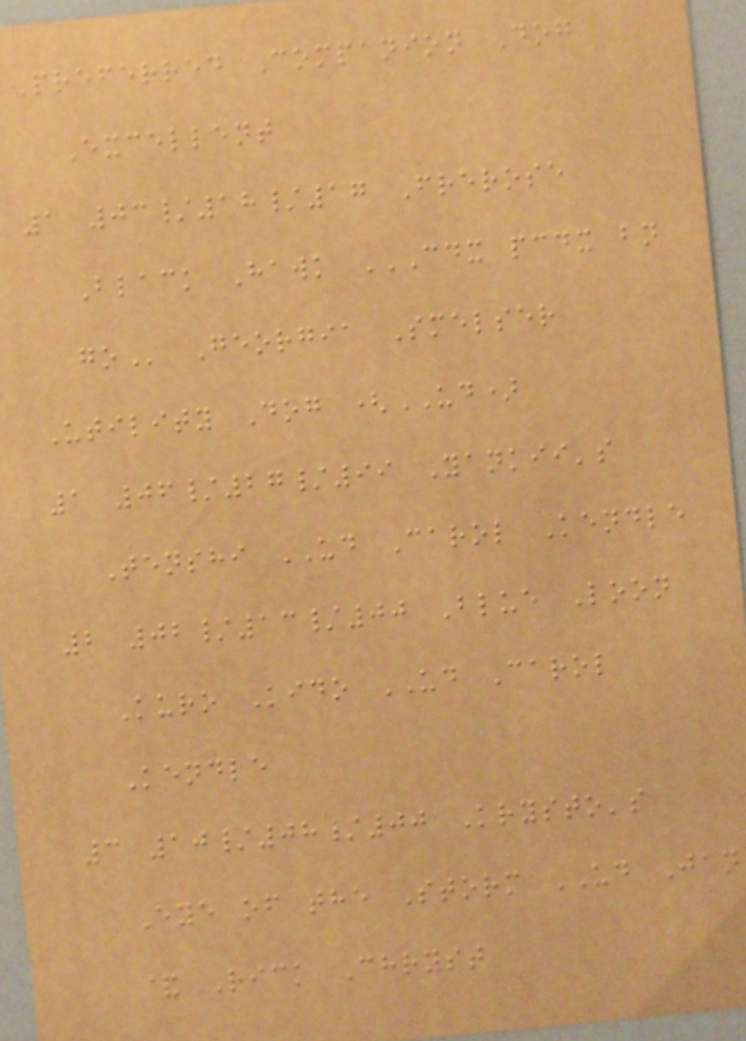Preferred Companion Dog
Excellent
1 03/18/17 Frerose
Black Hawk CDX PCDX BN
GO Georgia Smelser
Utility Dog (UD)
1 06/27/99 Yankii's
Tenshi UD Carol Kendle
2 02/13/00 Blue Loon
Kuro Kido UD Carol
Kendle
3 10/08/00 Krysto's
Eye of the Storm UD Jan
& Rick Chryst
